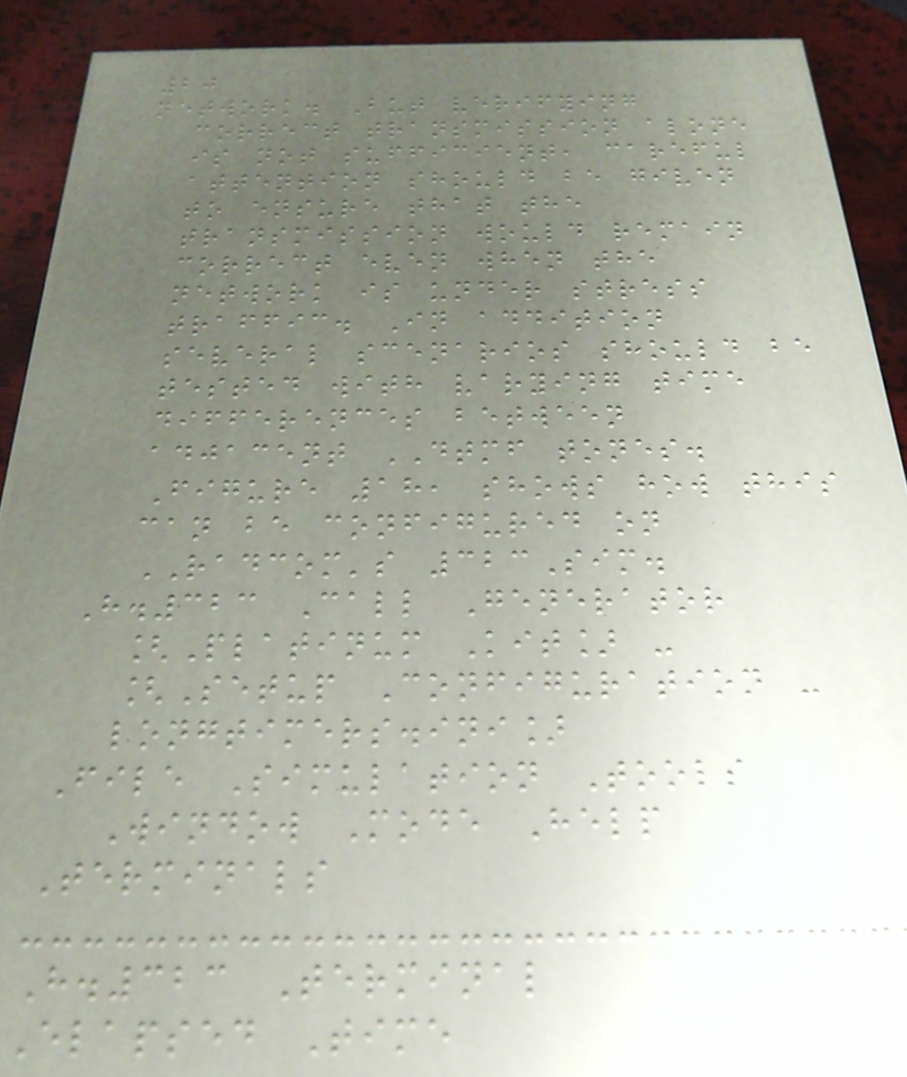20
network. But verifying
correct transmission alone
is not sufficient, careful
attention should be given
to ensure that the
transmission would remain
correct even when the
network is under stress
traffic. In addition
several scenarios should be
tested with varying time
differences between
adjacent DTMF tones.
Figure 18, shows how this
can be configured on
RADCOM's 323Sim.
H.323 Call Generator
[Platinum Kit] -
[Setup Configuration -
longtimers.ini]
File Simulation Tools
Window Mode Help
Terminals
H.323 Terminal
Elapsed Time
